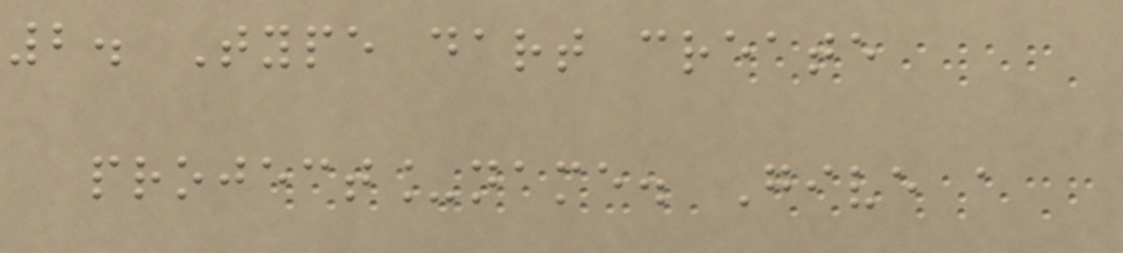2. Type dart create
project_name. Give a
